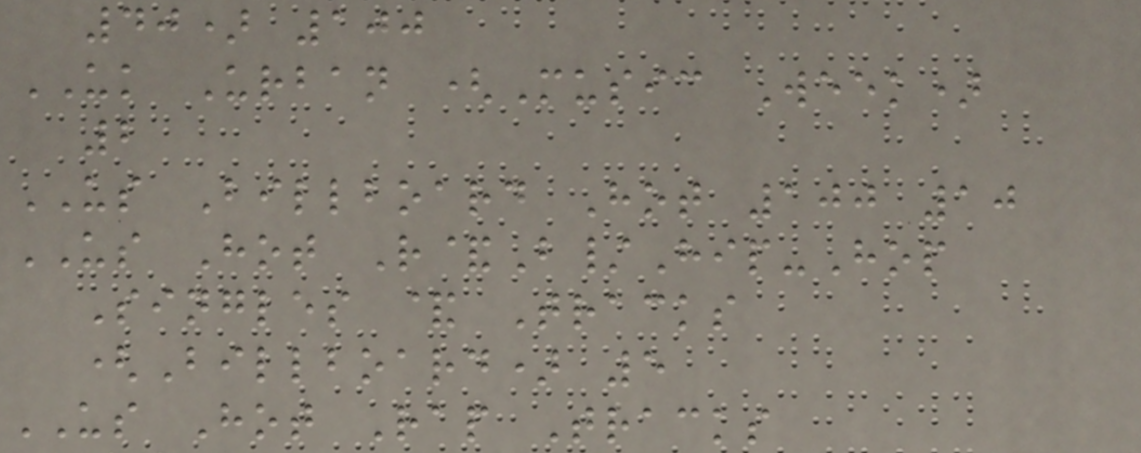40) 100
UK Urban (Music Week)
2
US Billboard Hot 100 10
US Hot R&B/Hip-Hop
Singles & Tracks
(Billboard) 5
US Hot Rap Tracks
